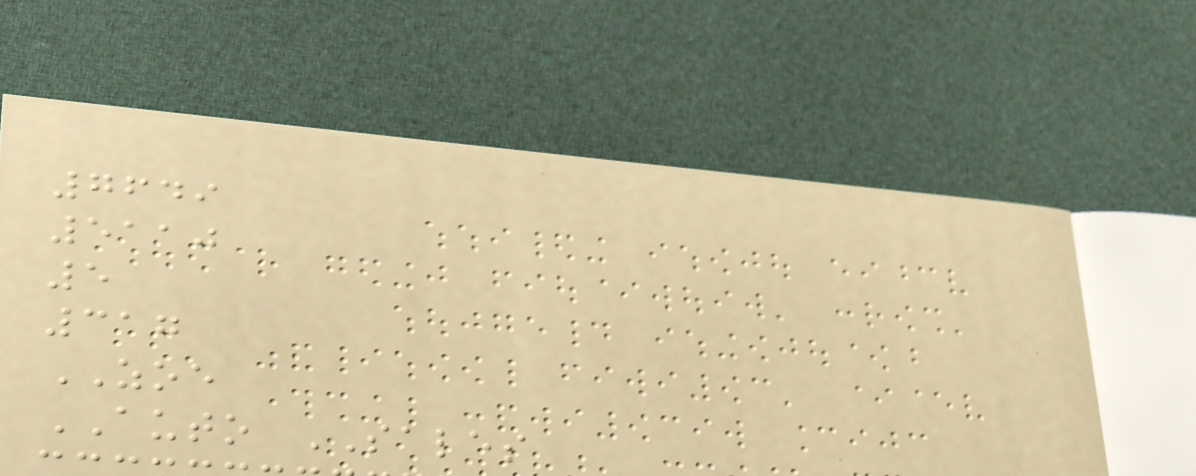7649
5110
5
317
ZOE
AUTO SALES
